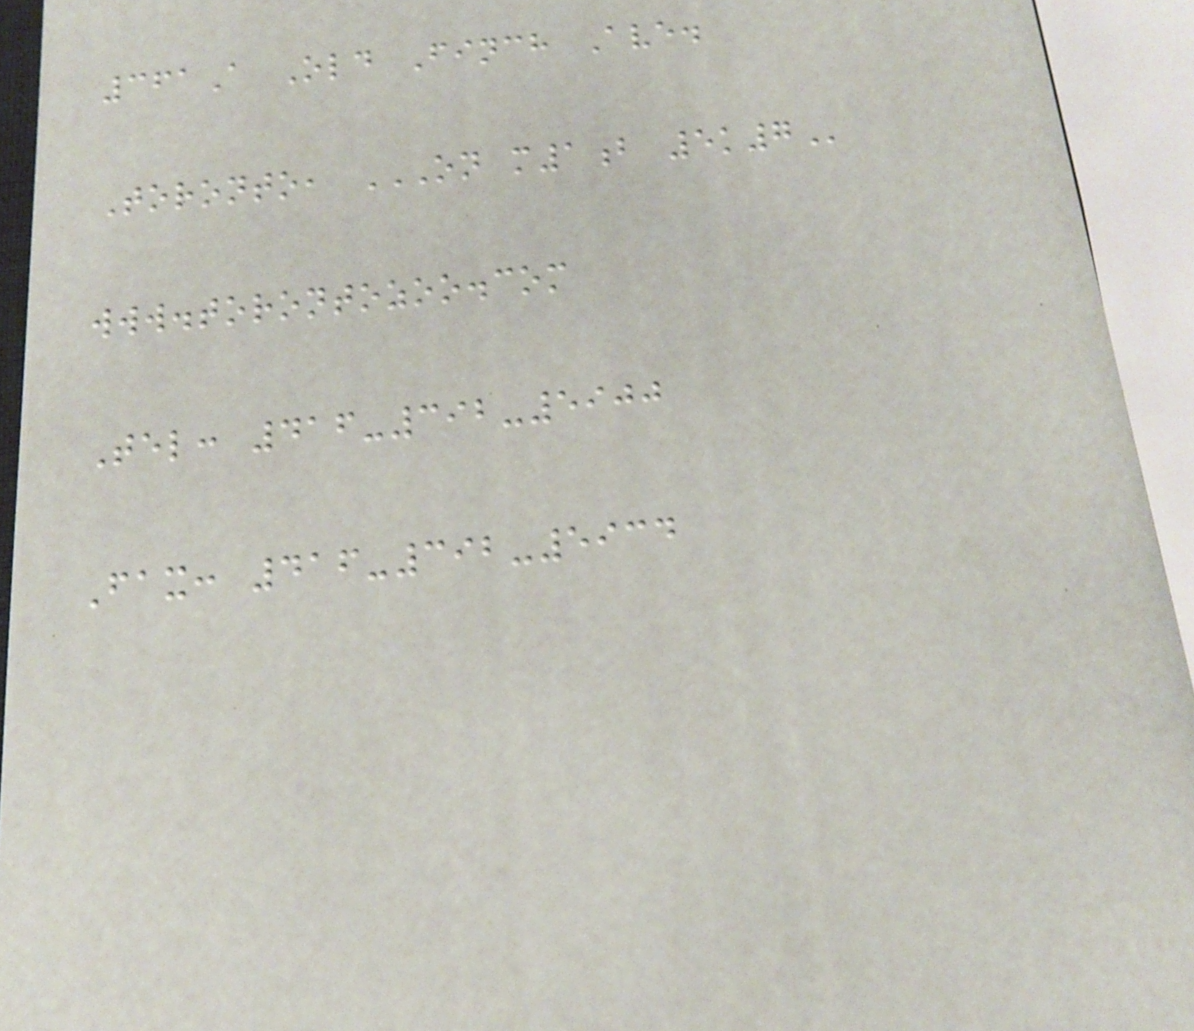361A Old Finch Ave.
Toronto, ON M1B 5K7
www.torontozoo.com
Tel: 416-392-5900
Fax: 416-392-5934
